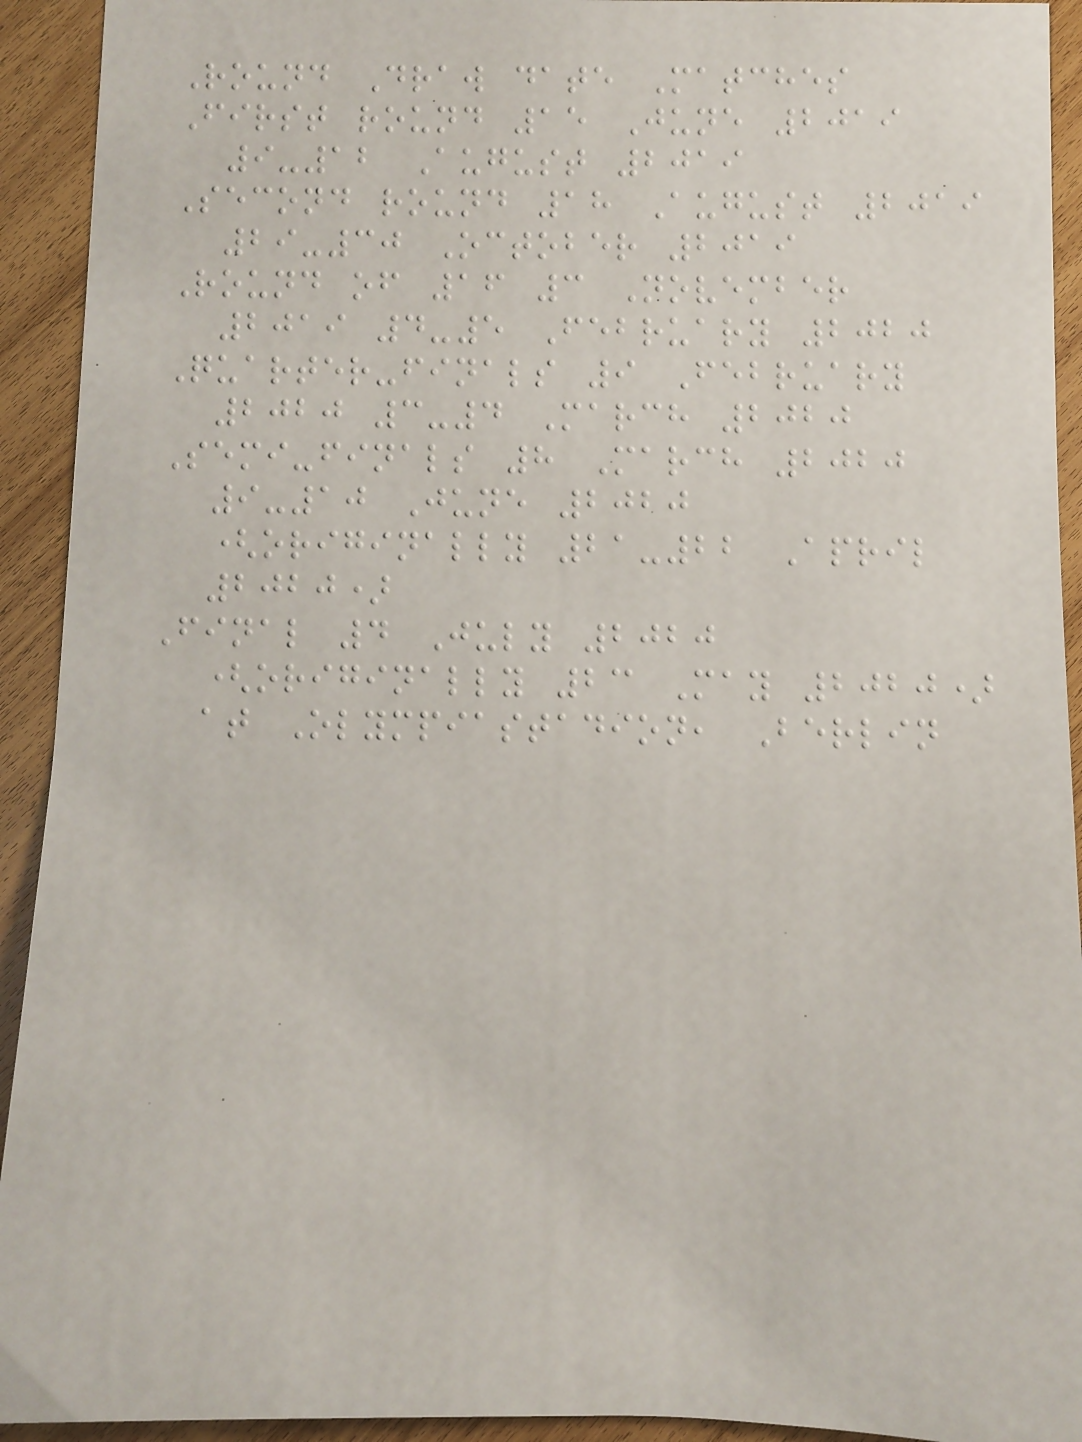Round Draw date Matches
First round 15 June 2019
9-12 August 2019
Second round 18 August 2019
29-30 October 2019
Round of 16 3 November
2019 4-5 February 2020
Quarter-finals 9 February
2020 3-4 March 2020
Semi-finals 8 March 2020
9-10 June 2020
(originally 21-22 April
2020)
Final 4 July 2020
(originally 23 May 2020)
at Olympiastadion, Berlin
